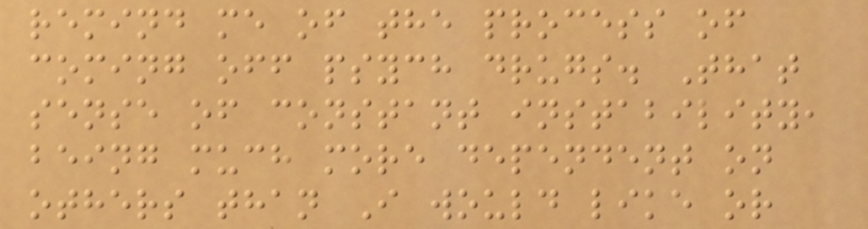remind me of the process of
coming off psych drugs. That
sense of constant instability,
being much more dependent on
others than I would like or
